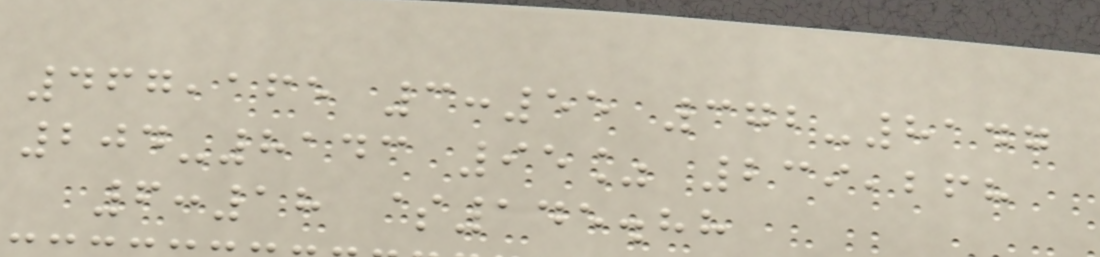467,165 3:55 372-8147
204-8143 95% 239,268
6:18 $145.88
